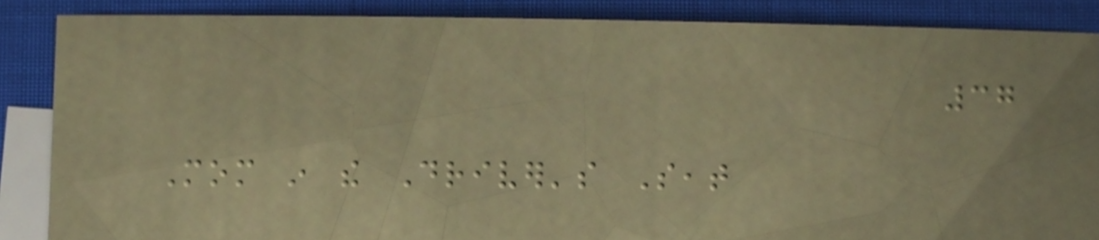37
Mom in the Driver's Seat
